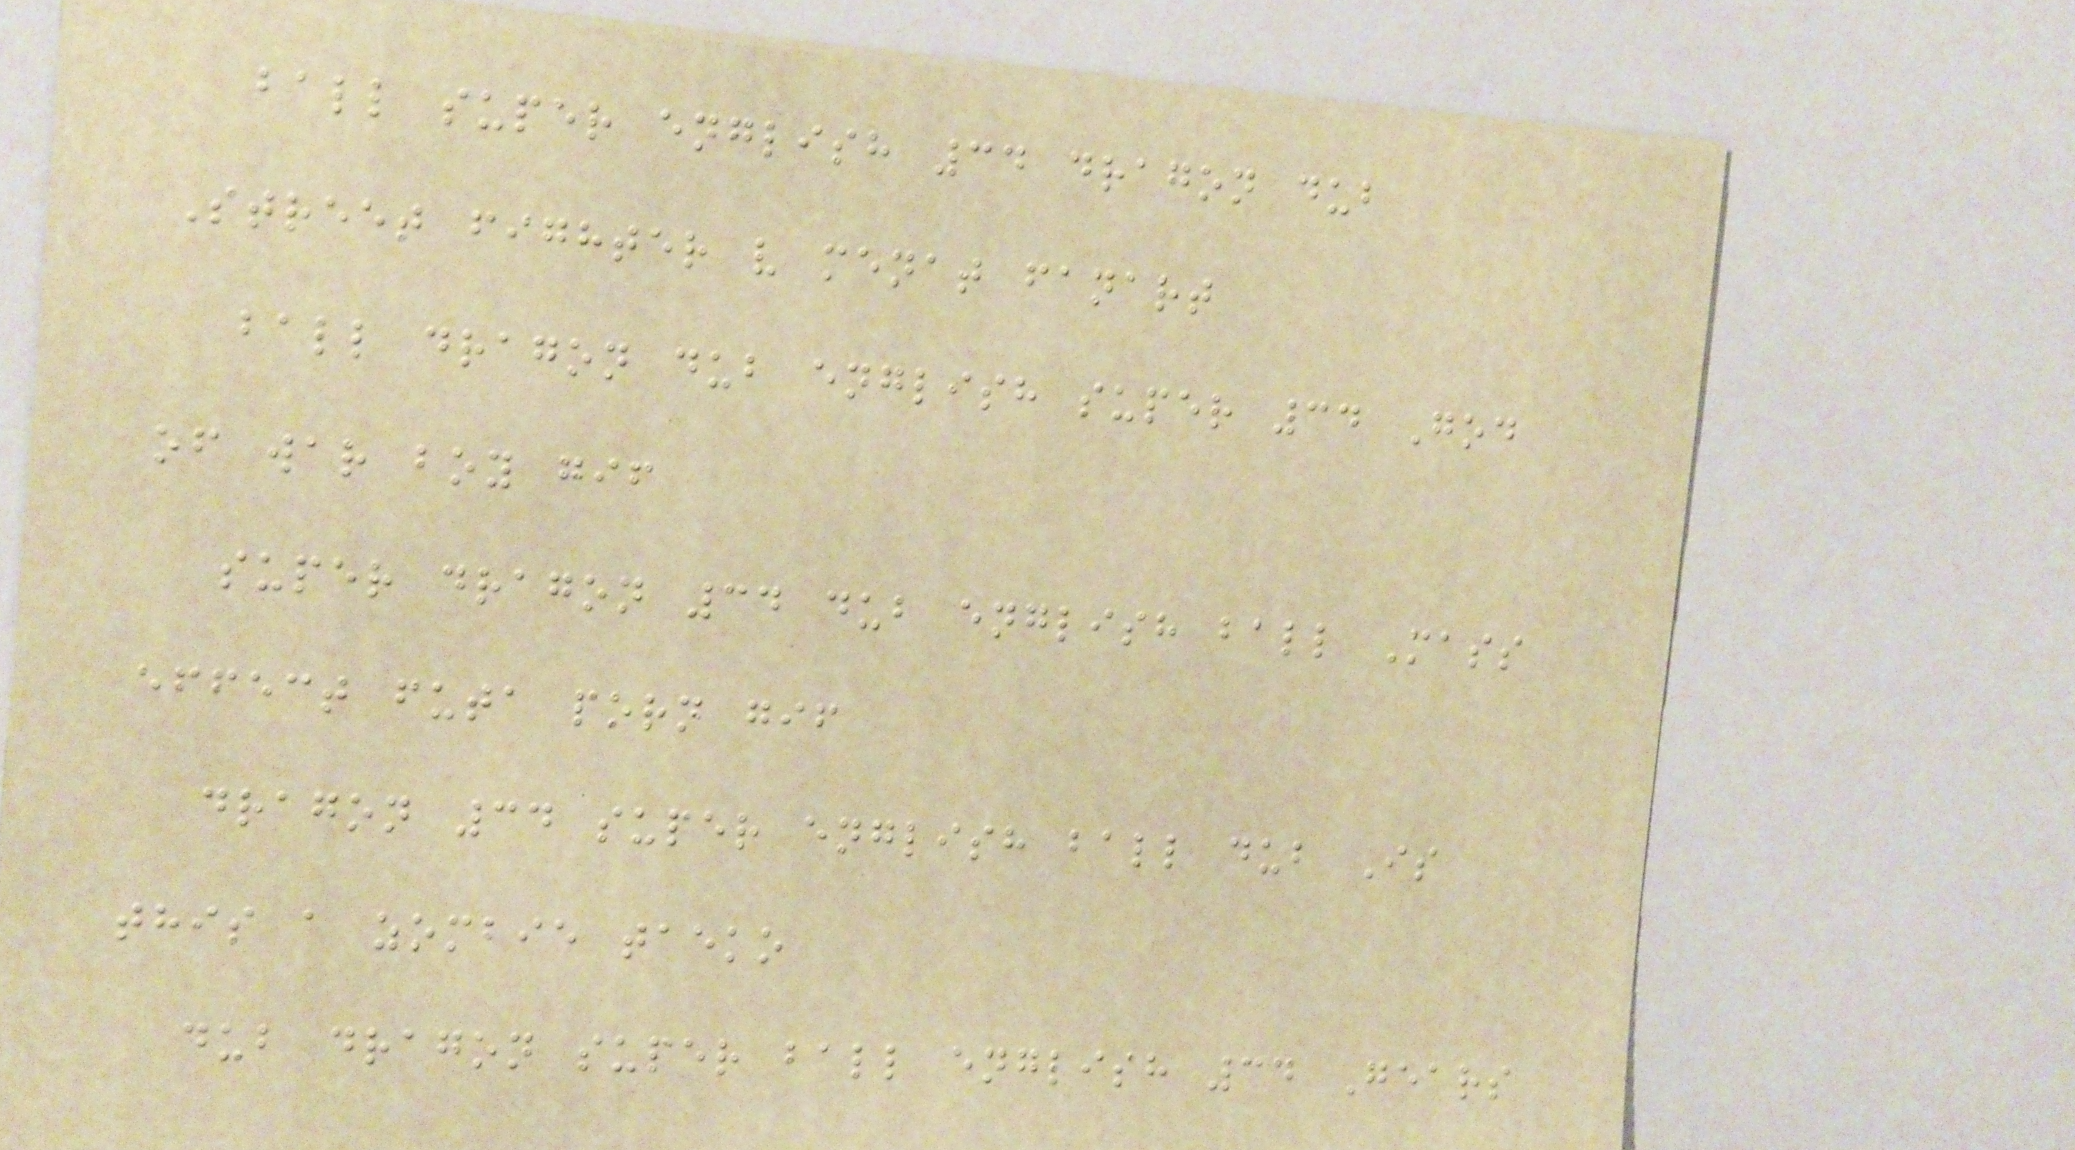ball super english 34 dragon dub
Street fighter v menat fanart
ball dragon dub english super 34 God
of war boy gif
super dragon 34 dub english ball Mass
effect futa porn gif
dragon 34 super english ball dub Is
this a zombie taeko
dub dragon super ball english 34 Gears
